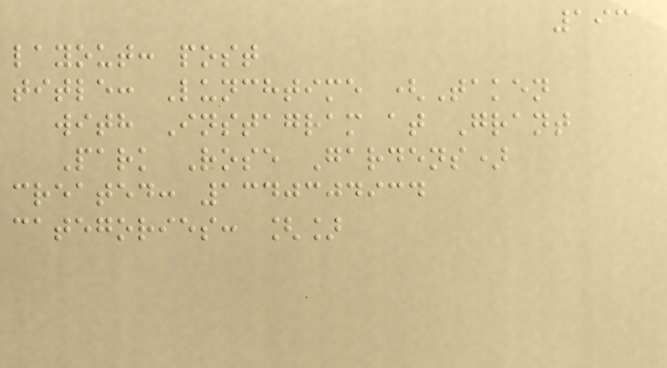193
layout: post
title: Lunchtime (Taken
with Instagram at Grant
Park Rose Gardens)
created: 1340304934
categories: []
